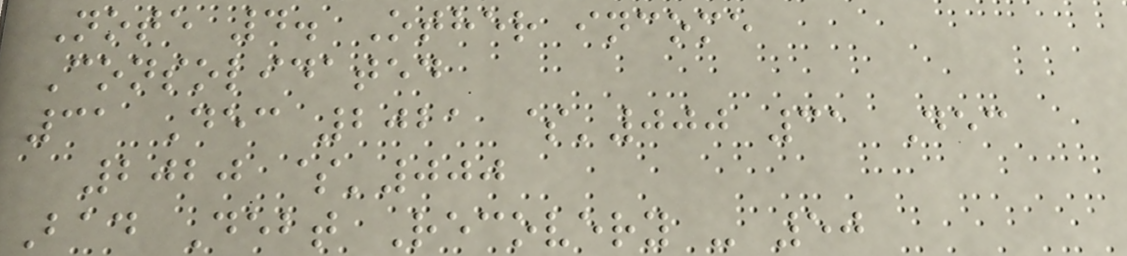Note 4. Other income
Consolidated
31 Dec 2021 $'000 31 Dec
2020 $'000
Bad Debt Recovery - 50
